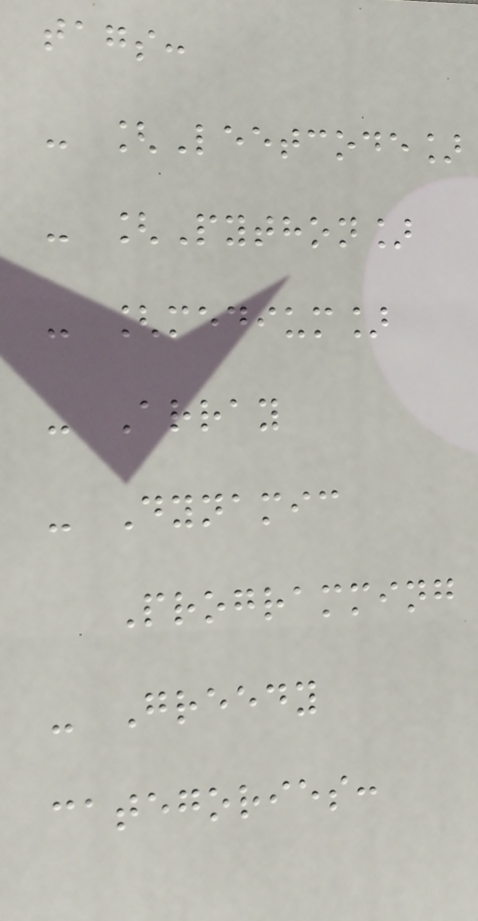tags:
- [Leetcode]
- [Python]
- [medium]
- Array
- Dynamic
Programming
- Greedy
categories:
